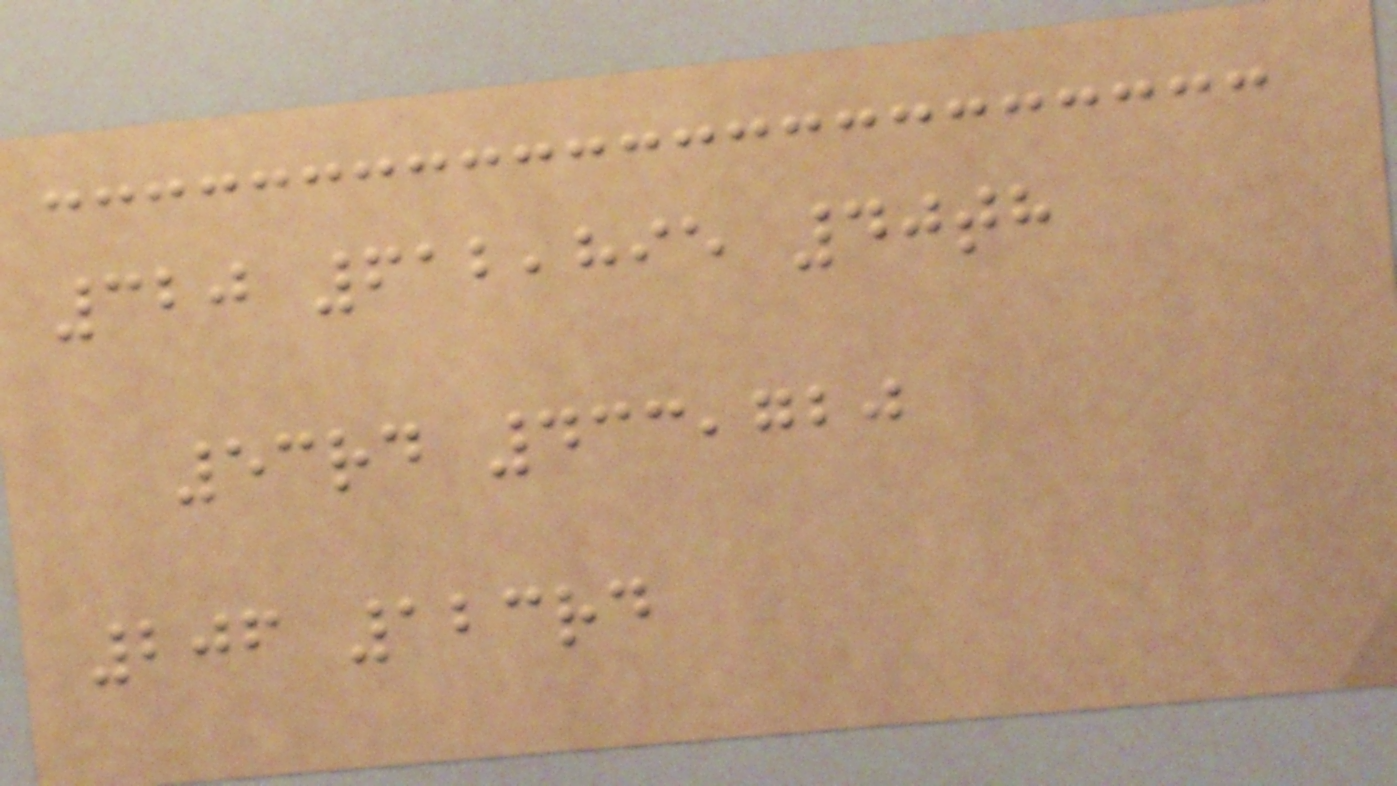320 612,895 40th
53rd 433,720
206 123rd
